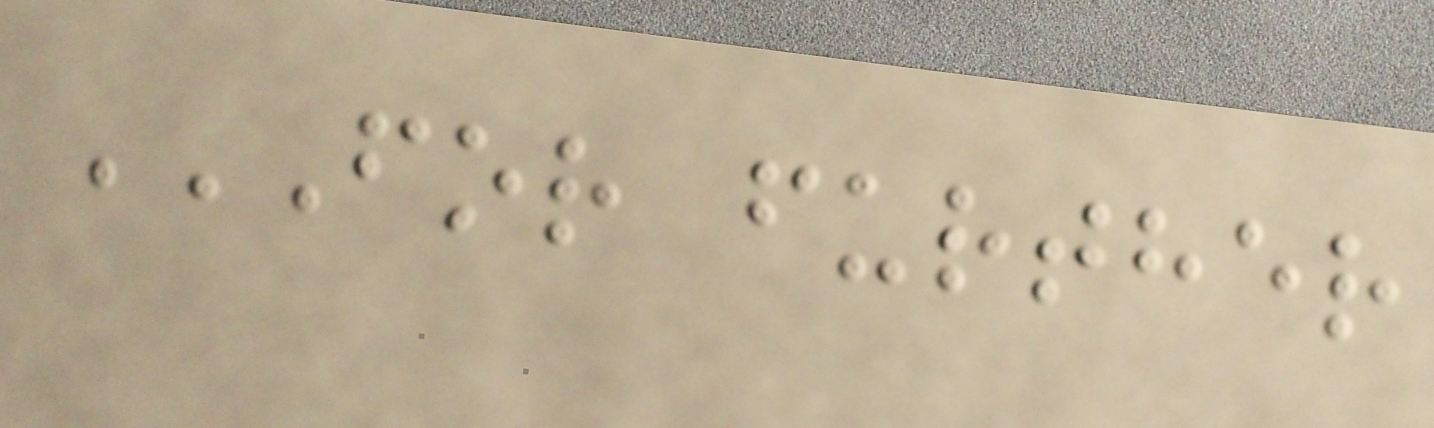FOR FURTHER
